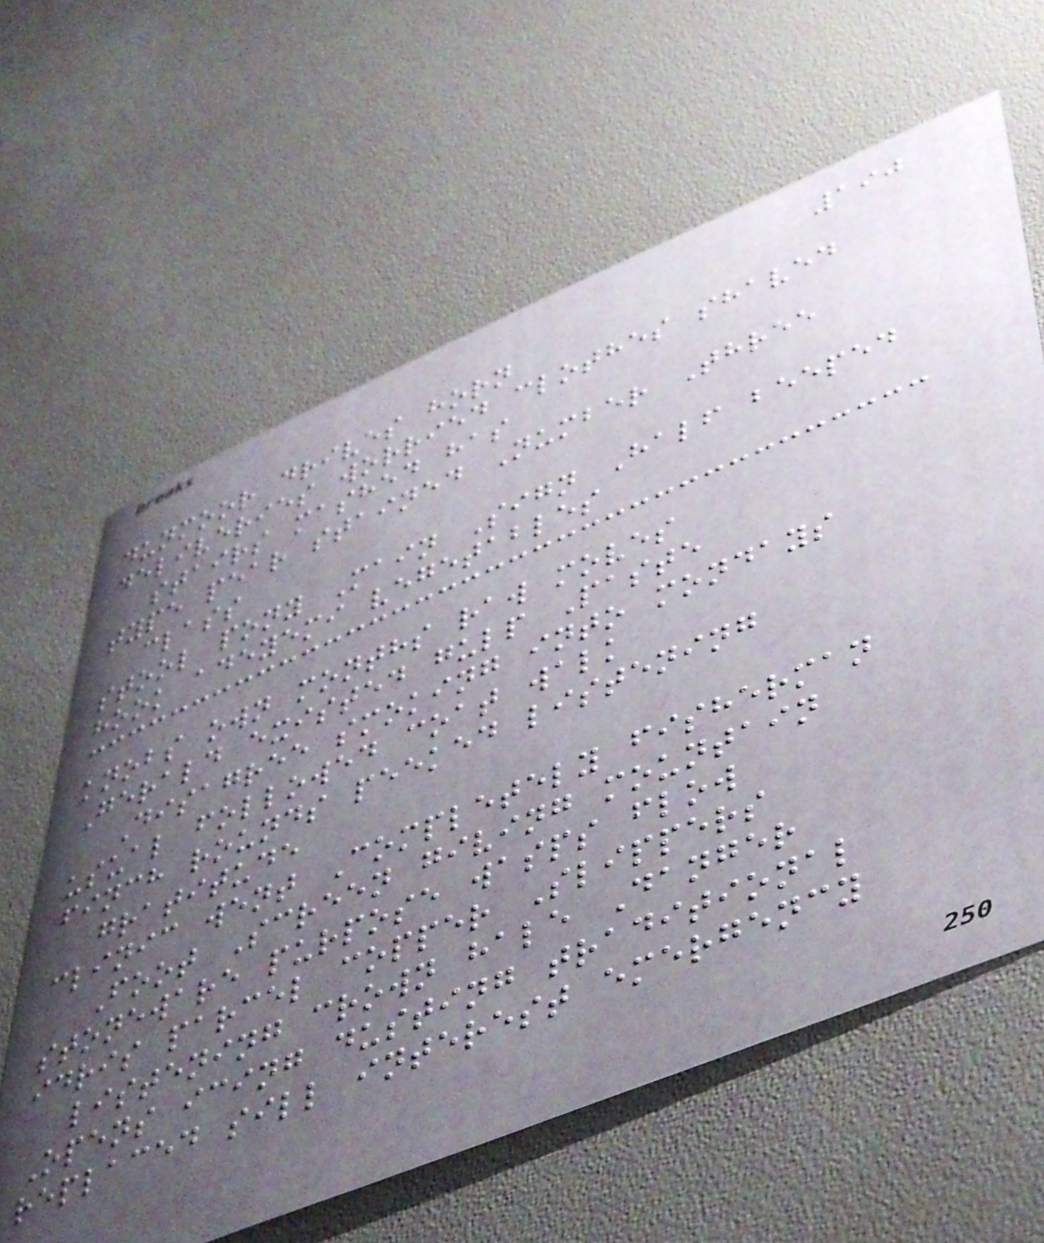190
dunmoor drives horn
deliveries worried clothes shaved
stairs mashed has
type pear stained Number Three
class
stool pony Main Sign Half beeped
hook adeyemi vegetables
knobs own months raw moves
Gerald existed gulp Paste
Disagree smoking into mondays
usual followed coat walk
finch rounds peeked listening
gratitude
clinic went Completely fisherman
Foot Screen giving mountain
stoneware purpose wasps flow
idris parcel copper Slippers
listening crown hale Danger
Opens icing dusting traditional
replaced sill interest emergency
